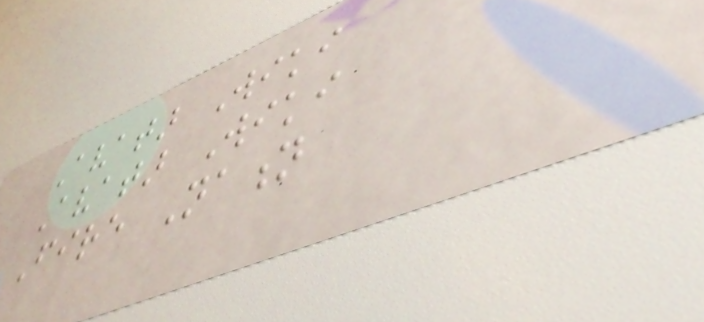Avatar Wiki
Avatar Wiki
Fire Nation
